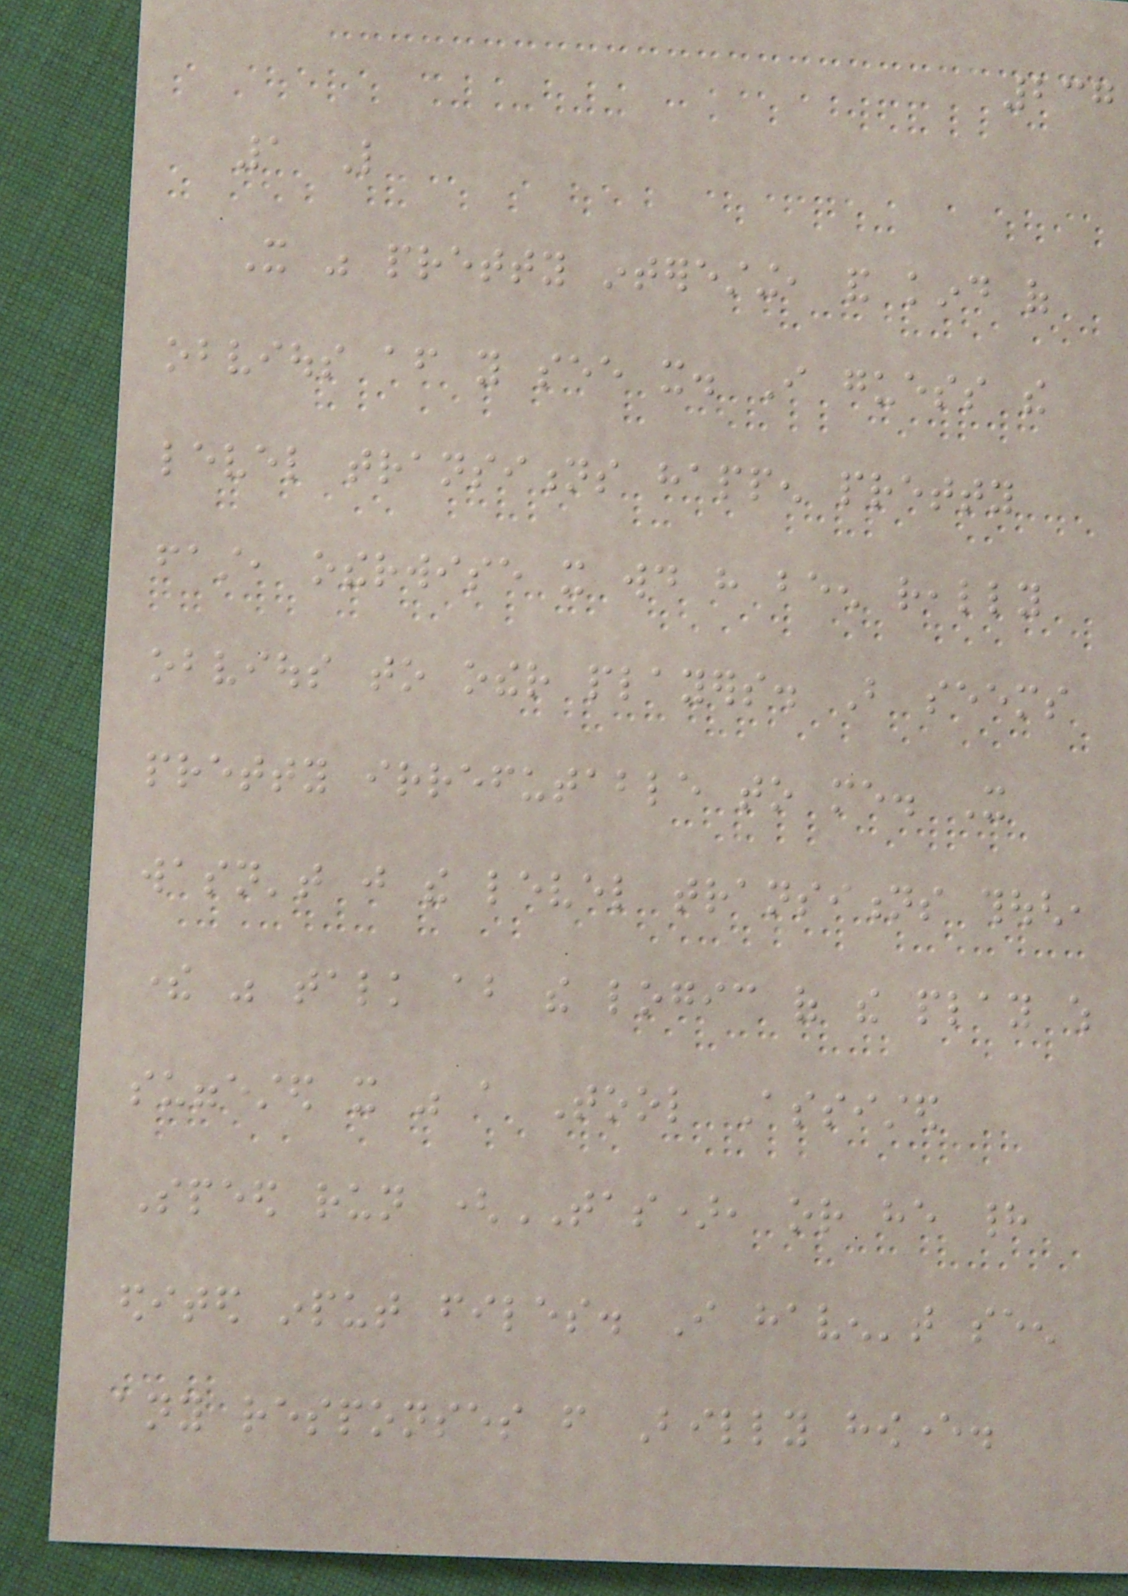237
1 Like
It was pretty interesting, and kind of
obvious after you see it. I guess the
level transitions happen pretty
fast, otherwise it would have been really
obvious to other players. But seems
pretty irrefutable to me. It
wasn't just the level transitions though,
there was talk about the logic of the play which
suggested it was a Tool Assisted
Speed run (TAS), or he had
edited input files. I haven't seen
any responses from Billy however.
